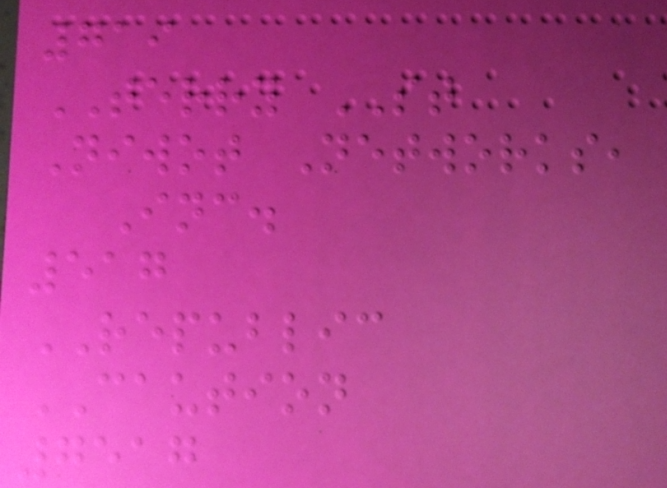719
TERRY ST
Niwot Networks,
Inc.
517
REPUBLIC
CAUTION
7517
